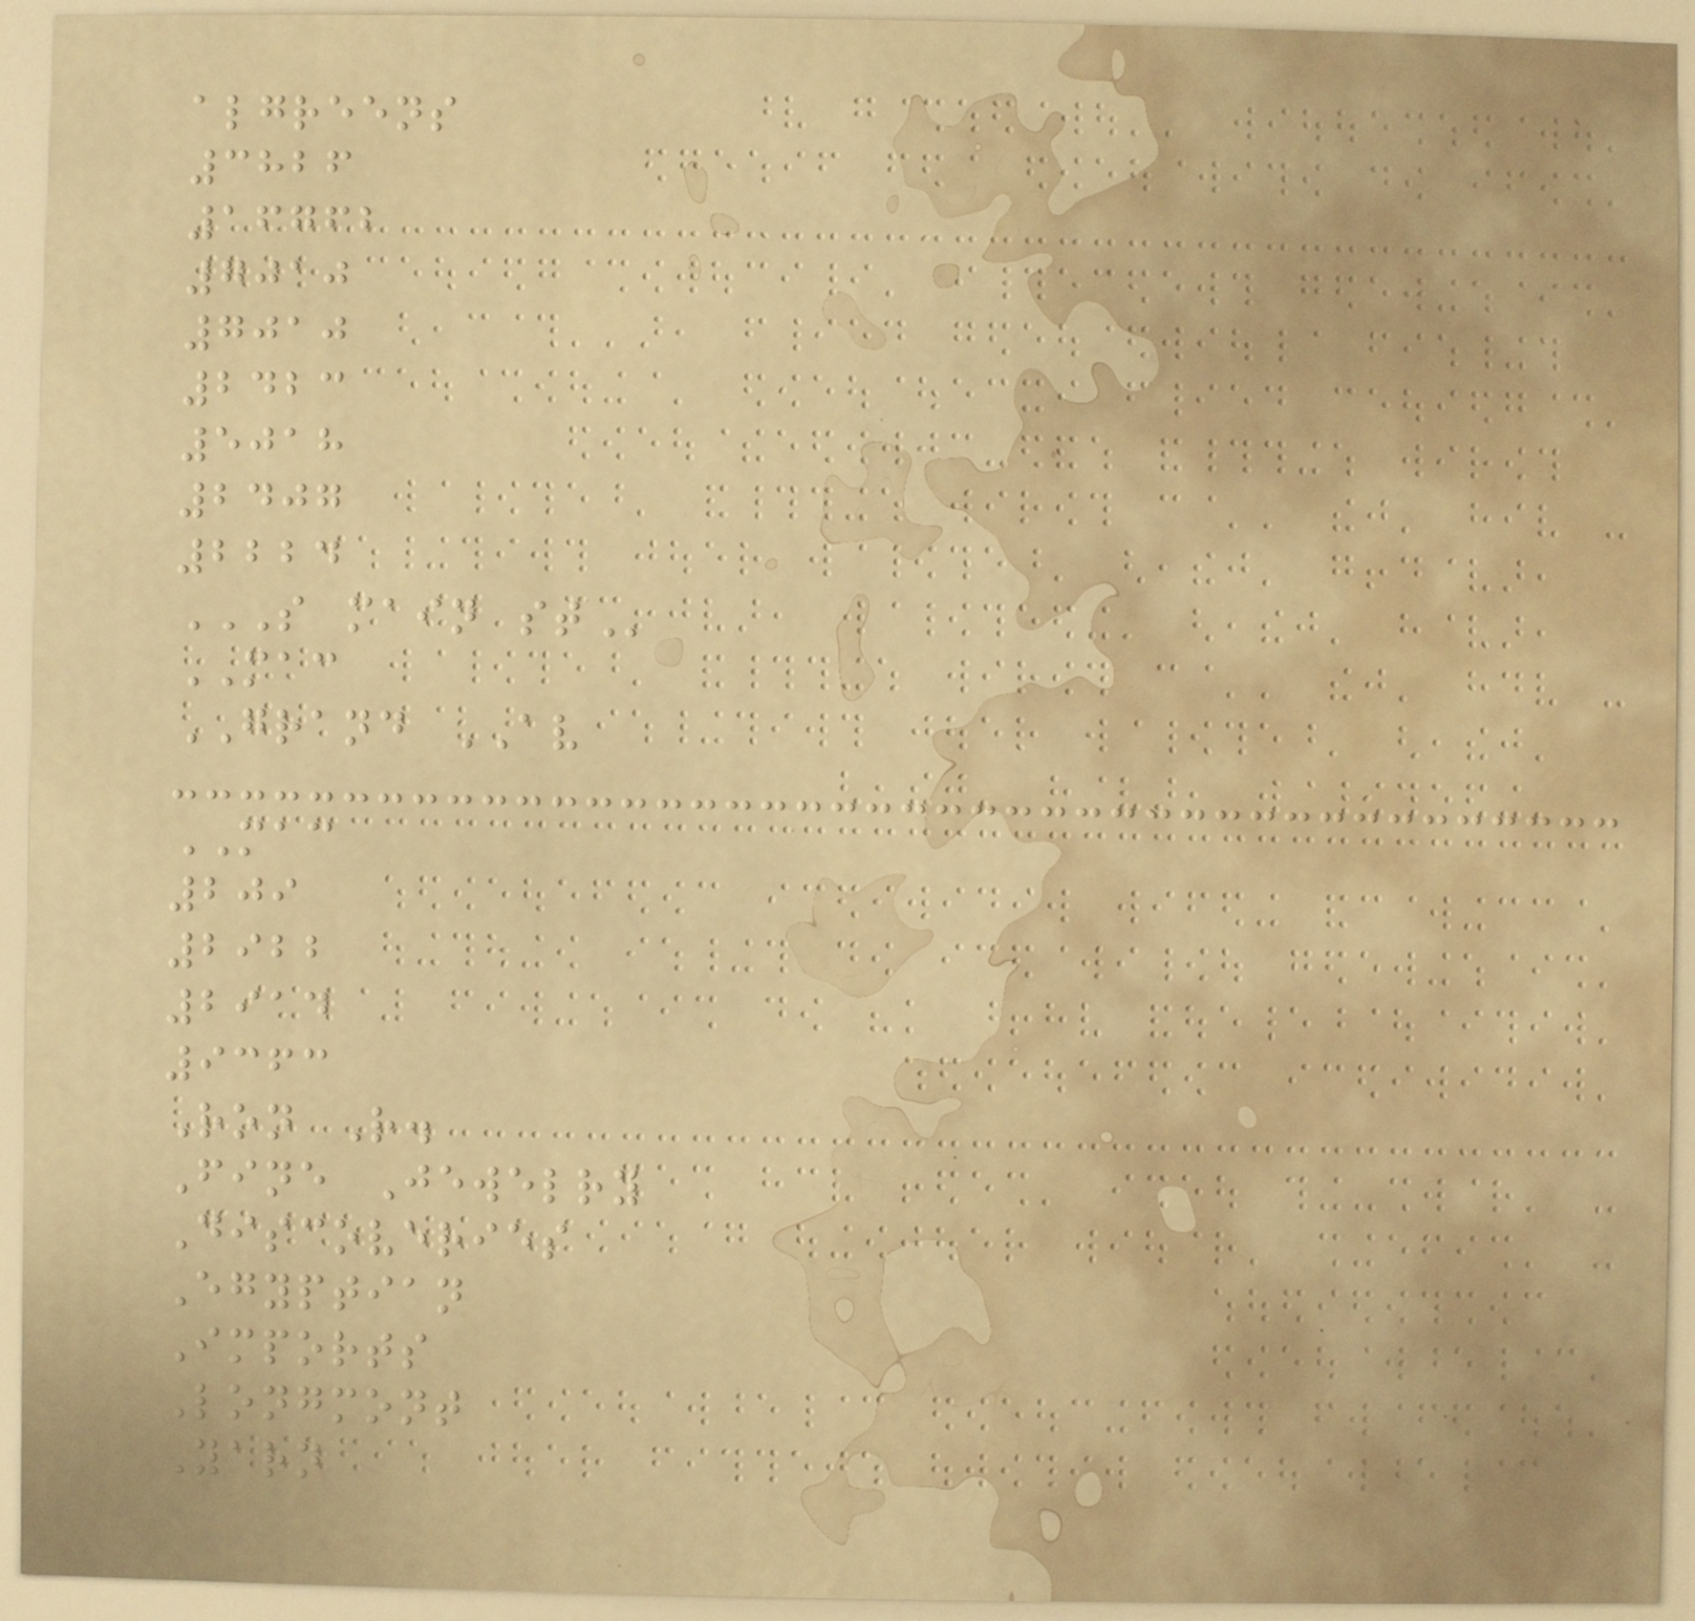algreens
3826
16762
7010
7010
2423
5018
2407
2224
S MAIN ST
MAC
GRAND AV
MAC
209
2922
2914
9363
Ron R.
Fine Jewelry
Discoveries
Egyptian
Imports
Longmont
Yarn
